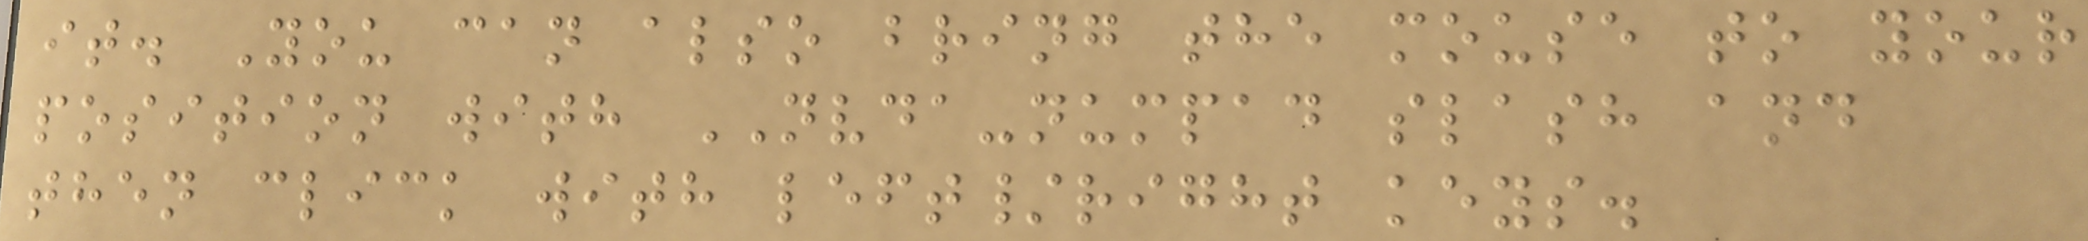it. You can also bring the mouse to your
position with NVDA-numpad slash and
then click with left/right keys.
